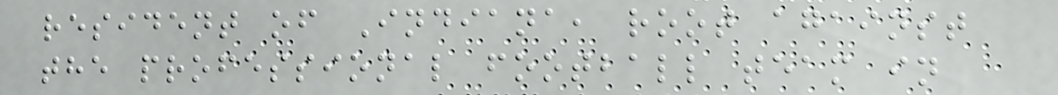resident of Indiana, root against
the professional football team in
